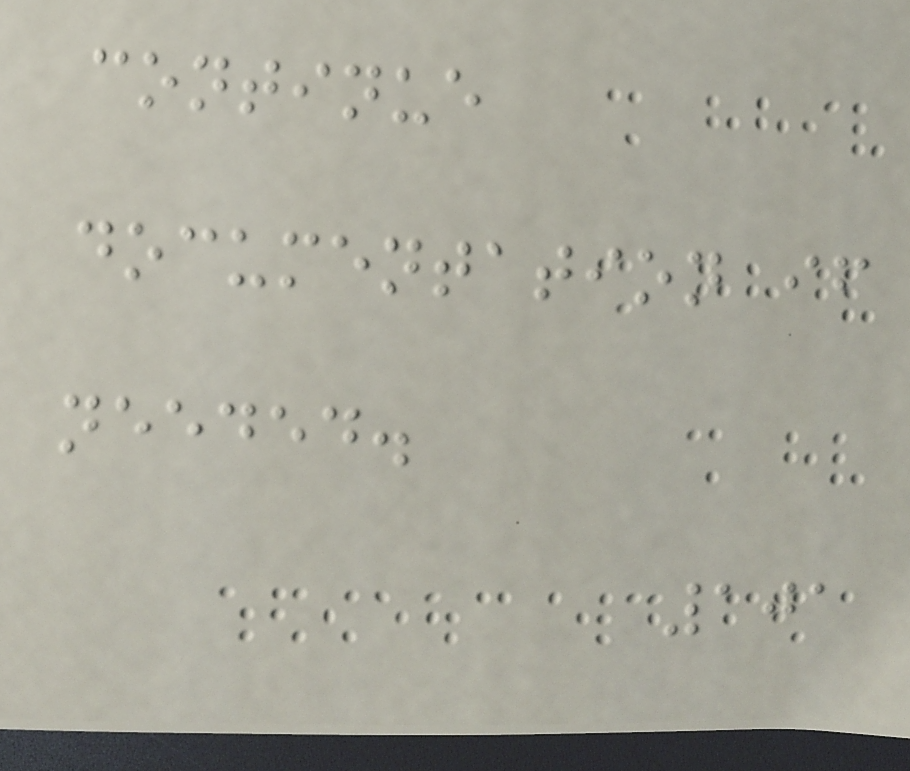continue
documentation if
needed.
101
